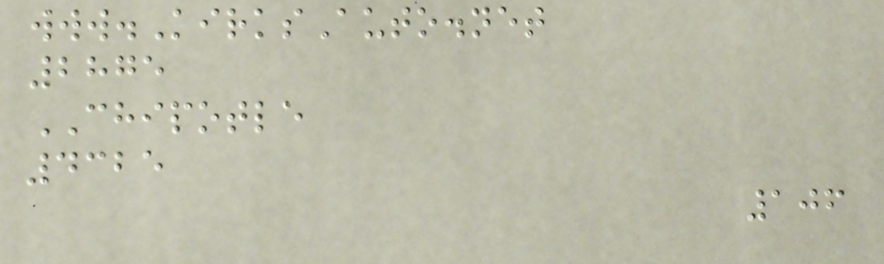www.KirksAuto.net
2875
CHIPOTLE
4325
106
